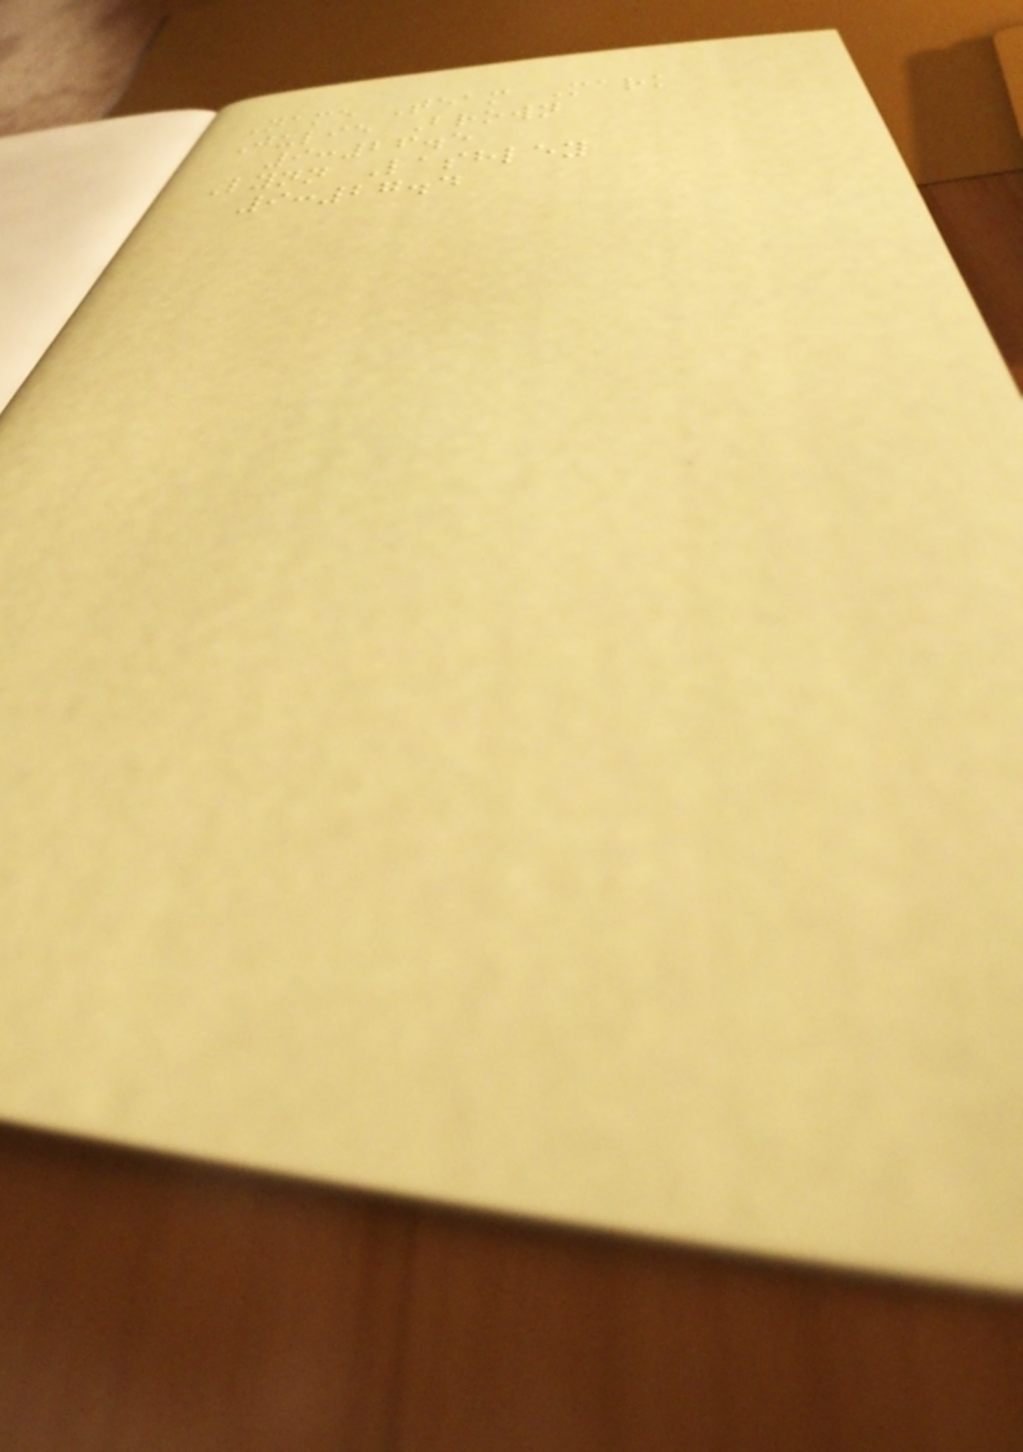Name Team Mark
Julie Brown
9:26.5
Lynn Lashley
9:27.4
